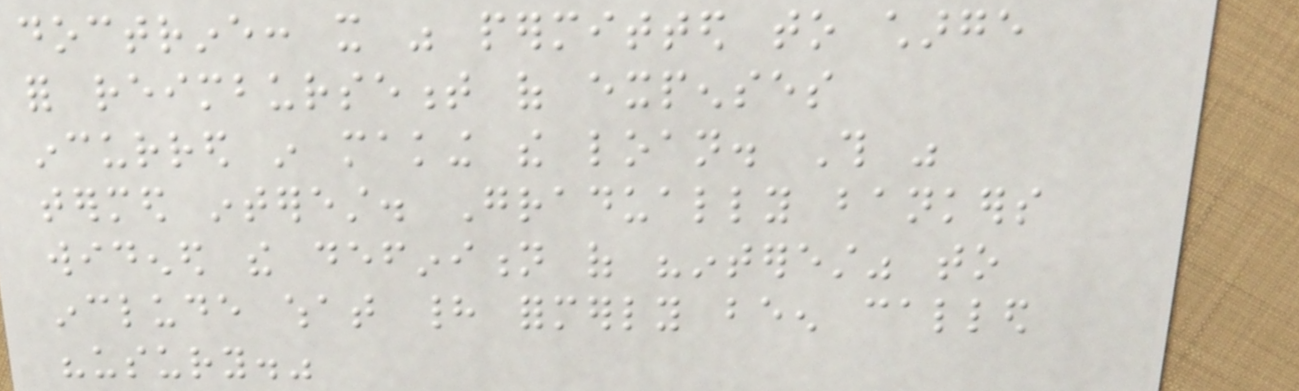doctrine: it was permitted to charge
for reimbursement of expenses
incurred in making the loan. This was
termed interest. Gradually bankers
widened the definition of "interest" to
include what had formerly been called
"usury."
